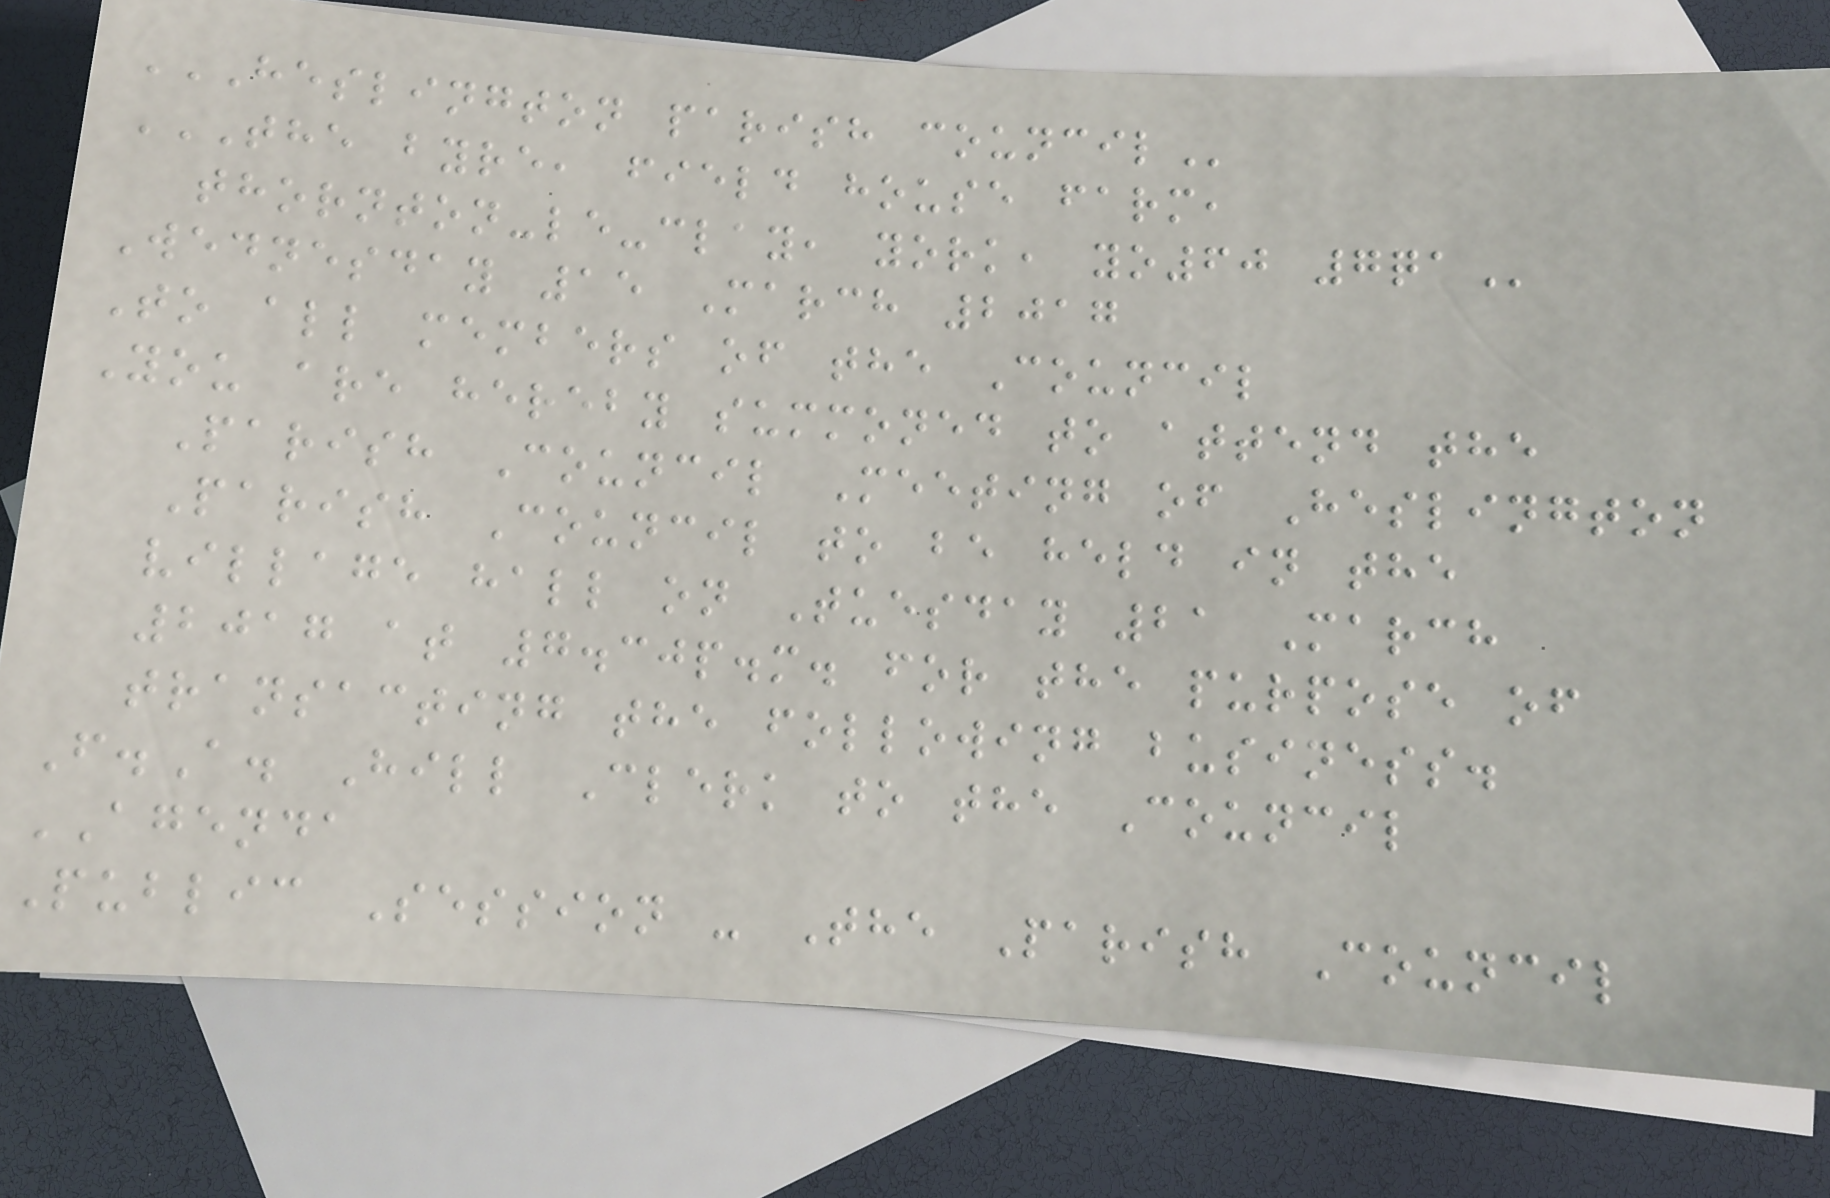HESLINGTON PARISH COUNCIL
THE BYRE, FIELD HOUSE FARM,
THORNTON-LE-CLAY, YORK, YO60 7QA
Wednesday 15 March 2017
To all members of the Council
You are hereby summoned to attend the
Parish Council Meeting of Heslington
Parish Council to be held in the
village hall on Tuesday 21 March
2017 at 7.30p.m. for the purpose of
transacting the following business.
F.A. Hill Clerk to the Council
AGENDA
Public Session - The Parish Council
